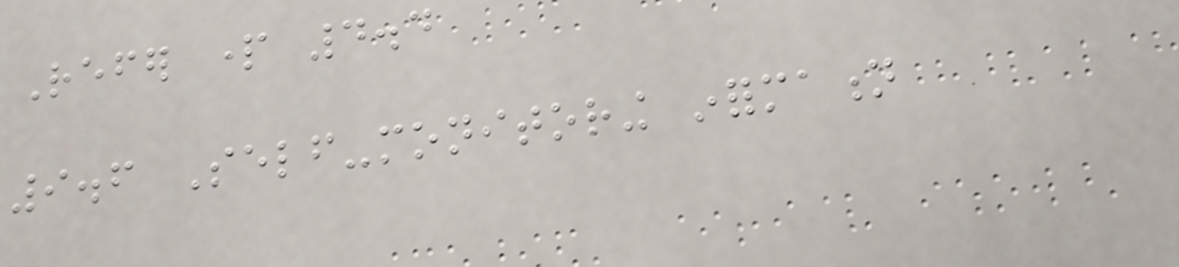Refer part 4.4
9.6 Self-monitoring information
